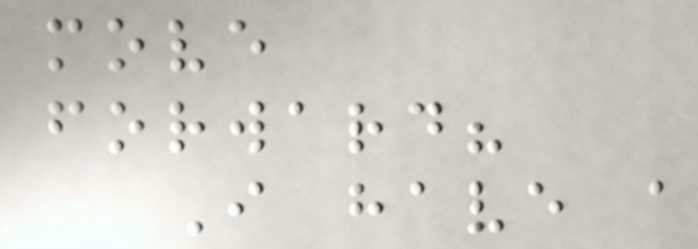move
forward?
I have a
